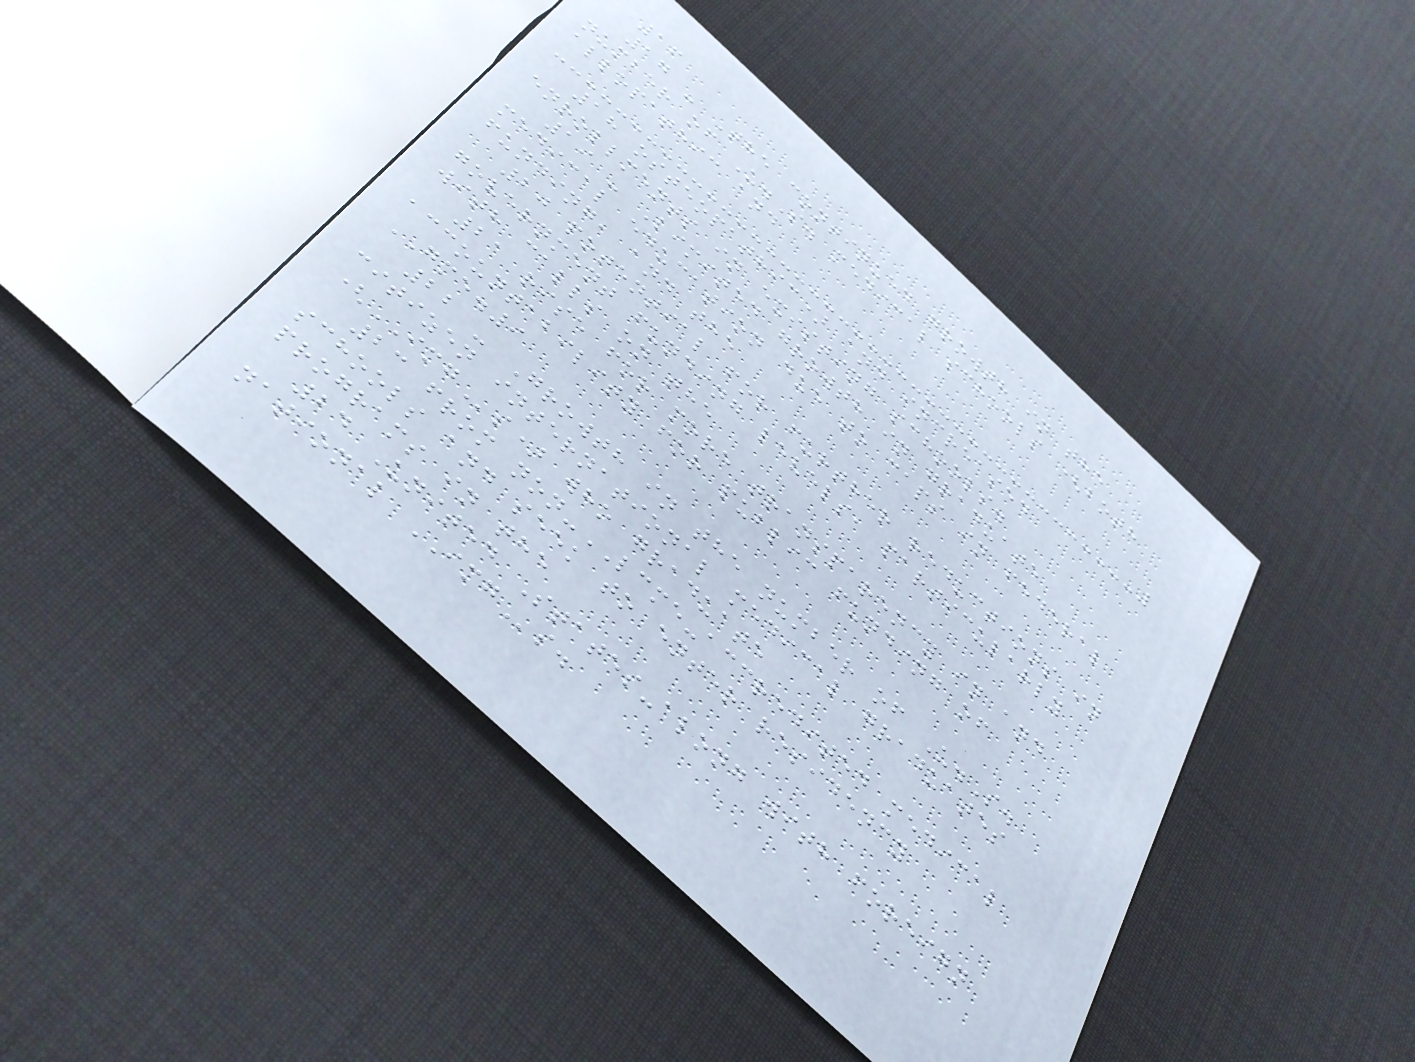16
17 - The continued growth in the
number of U.S. medical schools (both
allopathic and
18 osteopathic) and increased
enrollments in existing schools.
19 - Limited growth in graduate
medical education due to caps in federal
funding, and the
20 potential for further reductions in
government funding levels, particularly
with calls on the
21 rise for more transparency in and
accountability for public funding of
GME.9
22 - Growth in the number of U.S.
citizen international medical graduates
(IMGs) who graduate
23 from non-LCME-accredited medical
schools and seek to enter residency
programs in the
24 United States-along with foreign
national IMGs.
